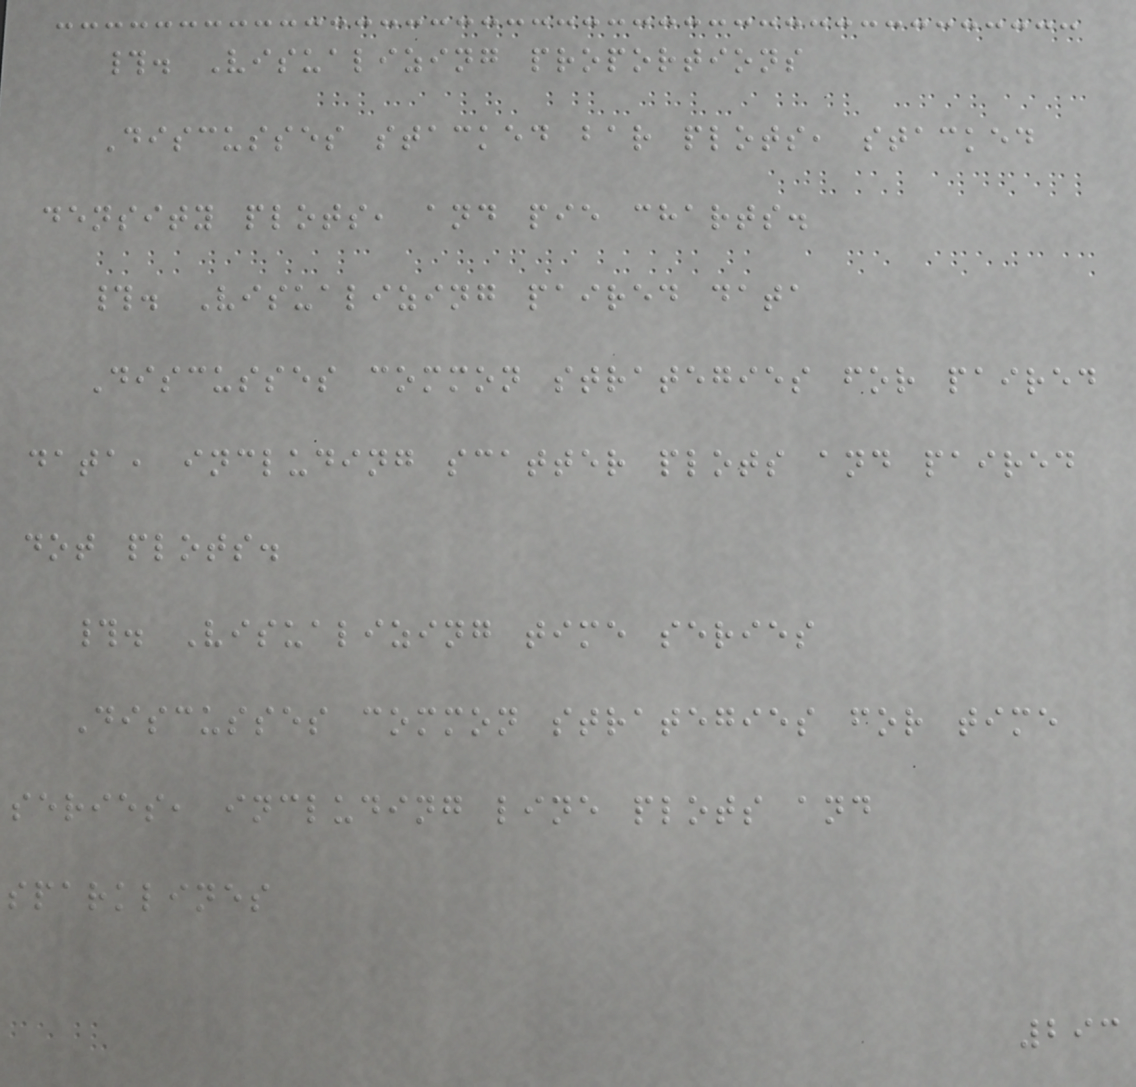#. Visualizing proportions
Discusses stacked bar plots, stacked
density plots, and pie charts.
#. Visualizing paired data
Discusses common strategies for paired
data, including scatter plots and paired
dot plots.
#. Visualizing time series
Discusses common strategies for time
series, including line plots and
sparklines
293
